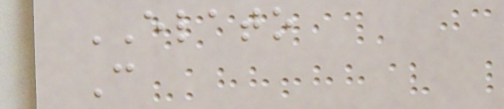ELATO
C
